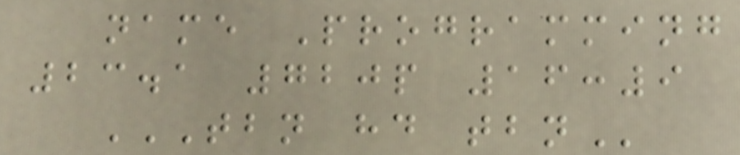name Programming
23.1 720p 16:9
TBN HD TBN
